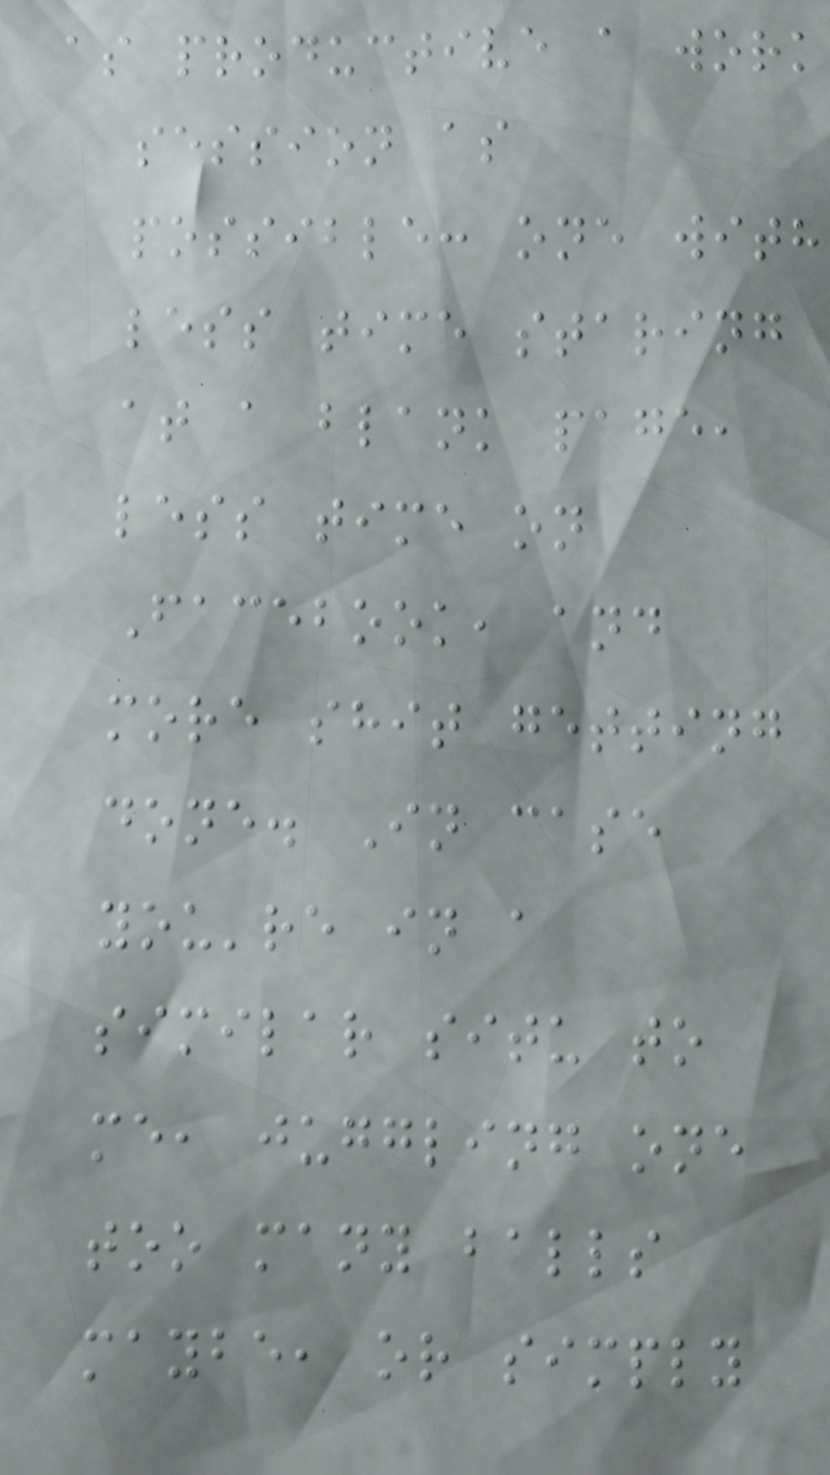as productive a work
session as
possible: one with
less time staring
at a blank page,
less time on
Facebook, and
more shit getting
done. In case
you're in a
similar situ to
me, juggling one
too many balls
maybe, or simply
